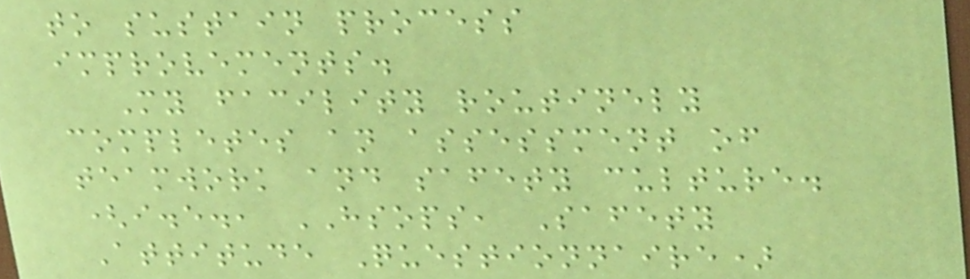to sustain process
improvements.
My facility routinely
completes an assessment of
teamwork and safety culture.
(i.e., HSOPS, Safety
Attitude Questionnaire)
